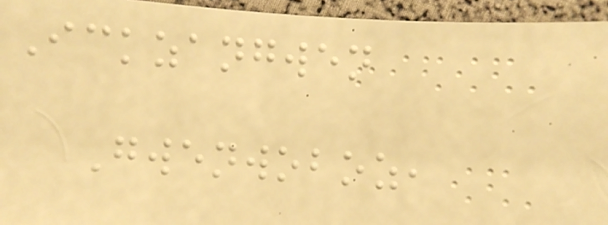Ickzangwen
Gwenwoboz,
